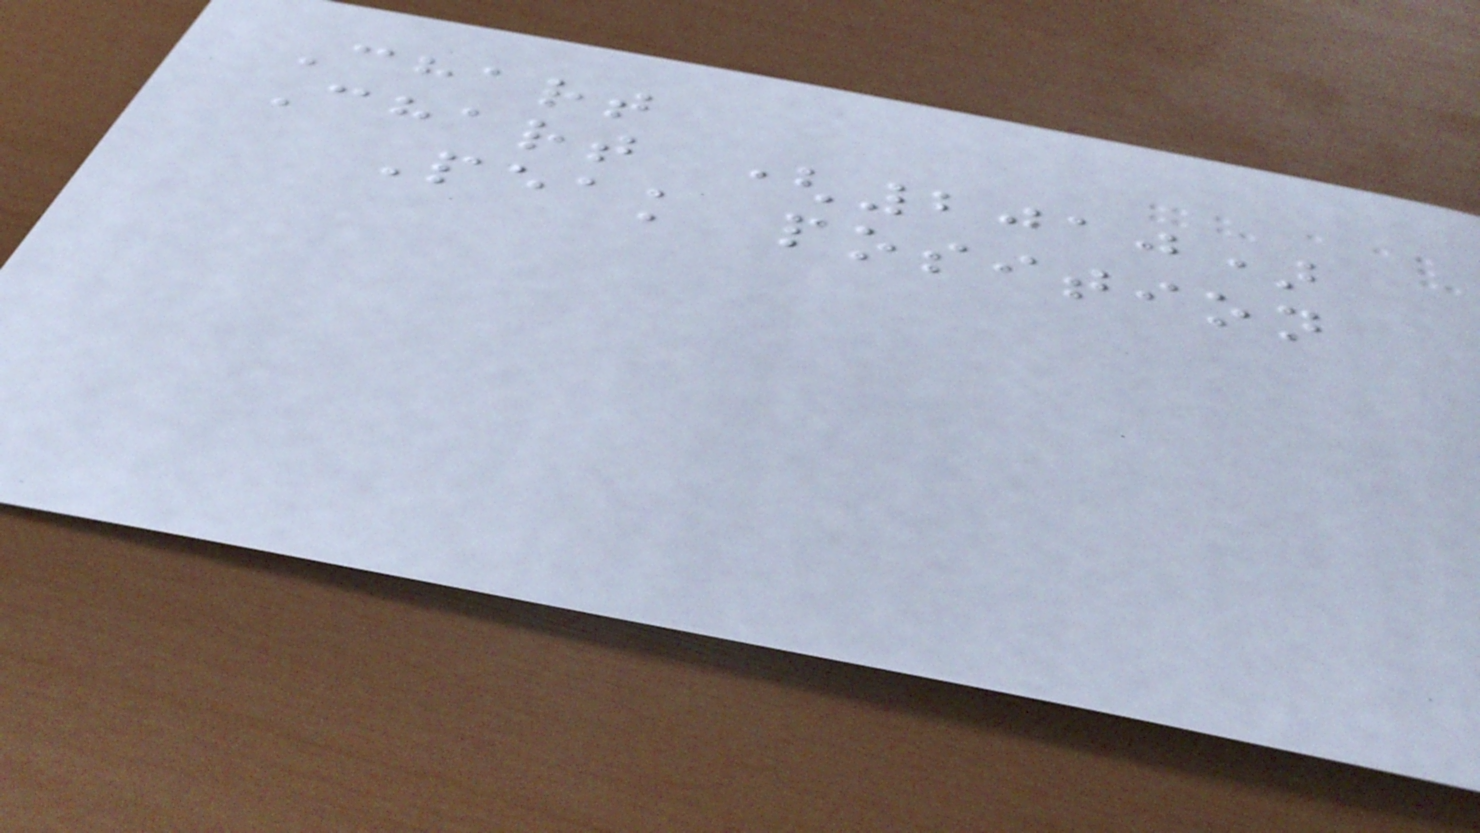Chart
Chart (2010)
Peak position
